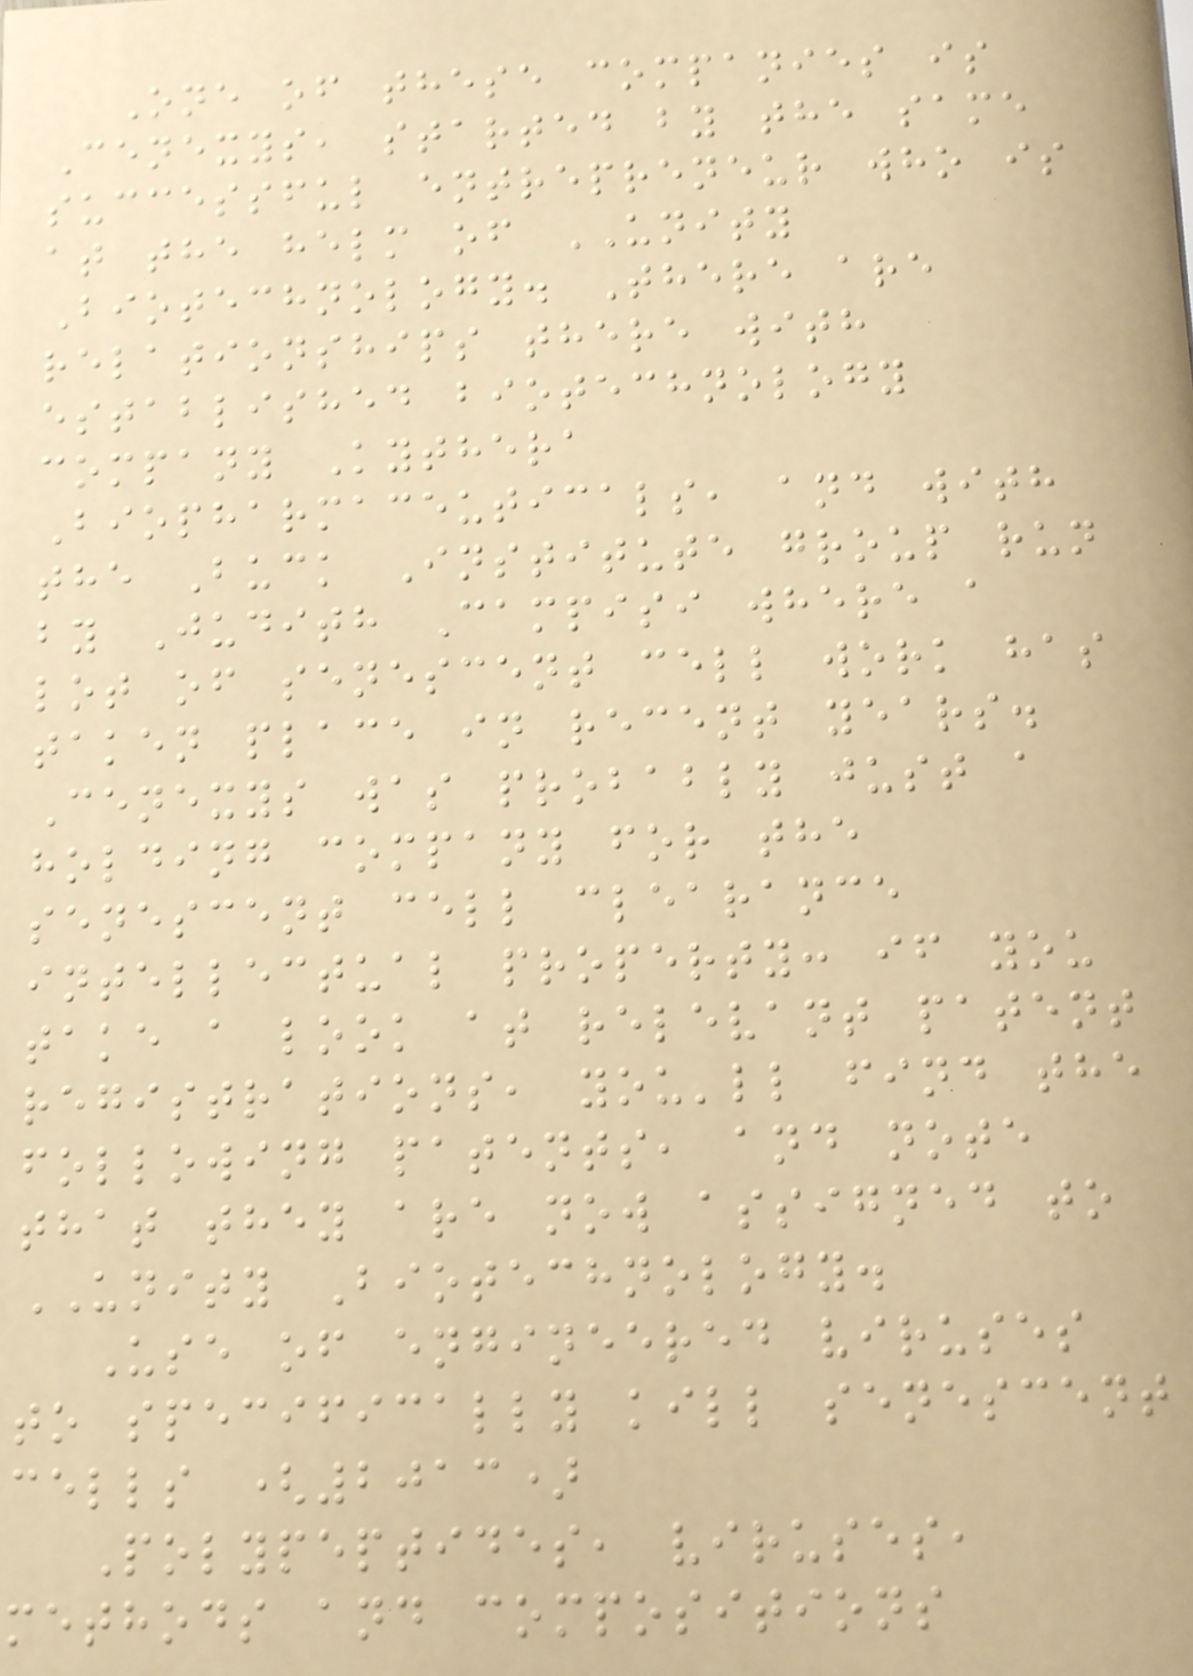One of these companies is
Cenexys, started by the same
successful entrepreneur who is
at the helm of UNITY
Biotechnology. There are
relationships there with
established biotechnology
company Kythera
Biopharmaceuticals, and with
the Buck Institute group run
by Judith Campisi where a
lot of senescent cell work has
taken place in recent years.
Cenexys was probably just a
holding company for the
senescent cell clearance
intellectual property: if you
take a look at relevant patent
registrations, you'll find the
following patents, and note
that they are now assigned to
UNITY Biotechnology.
Use of engineered viruses
to specifically kill senescent
cells (2013)
Polypeptides, viruses,
methods and compositions
